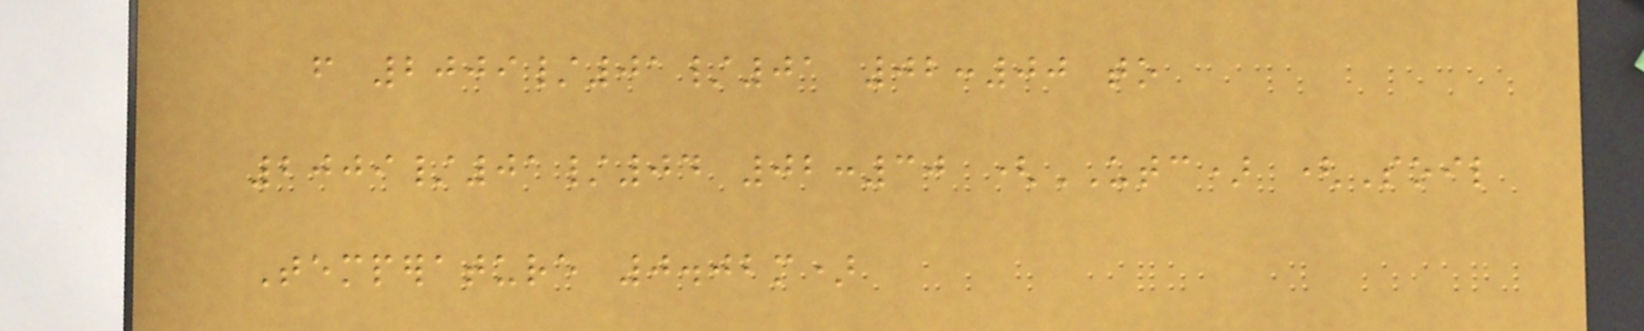from 2009/01/01 02:00 to
2009/01/04 02:30 (UTC) (Soil
Temperature 0.02m)
